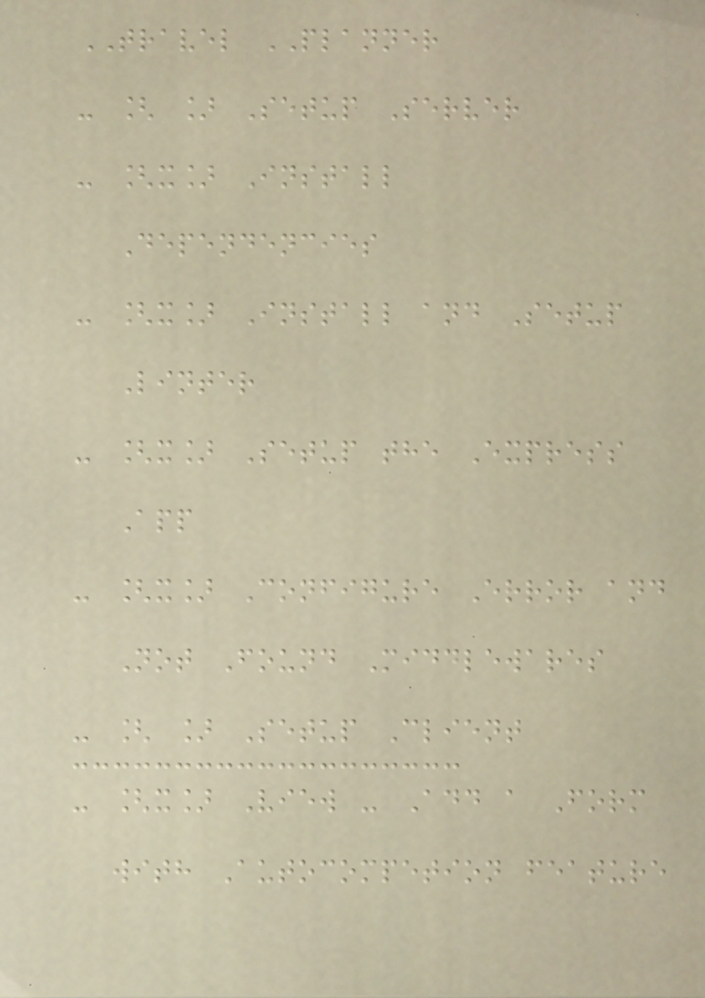TRAVEL PLANNER
- [ ] Setup Server
- [x] Install
Dependencies
- [x] Install and Setup
Linter
- [x] Setup the Express
App
- [x] Configure Error and
Not Found Middlewares
- [ ] Setup Client
- [x] View - Add a Form
with Autocompetion feature
